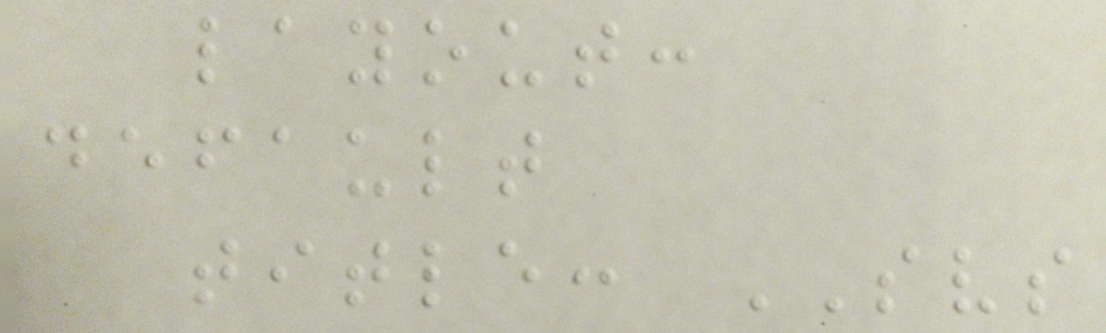layout:
default
title: SVS
